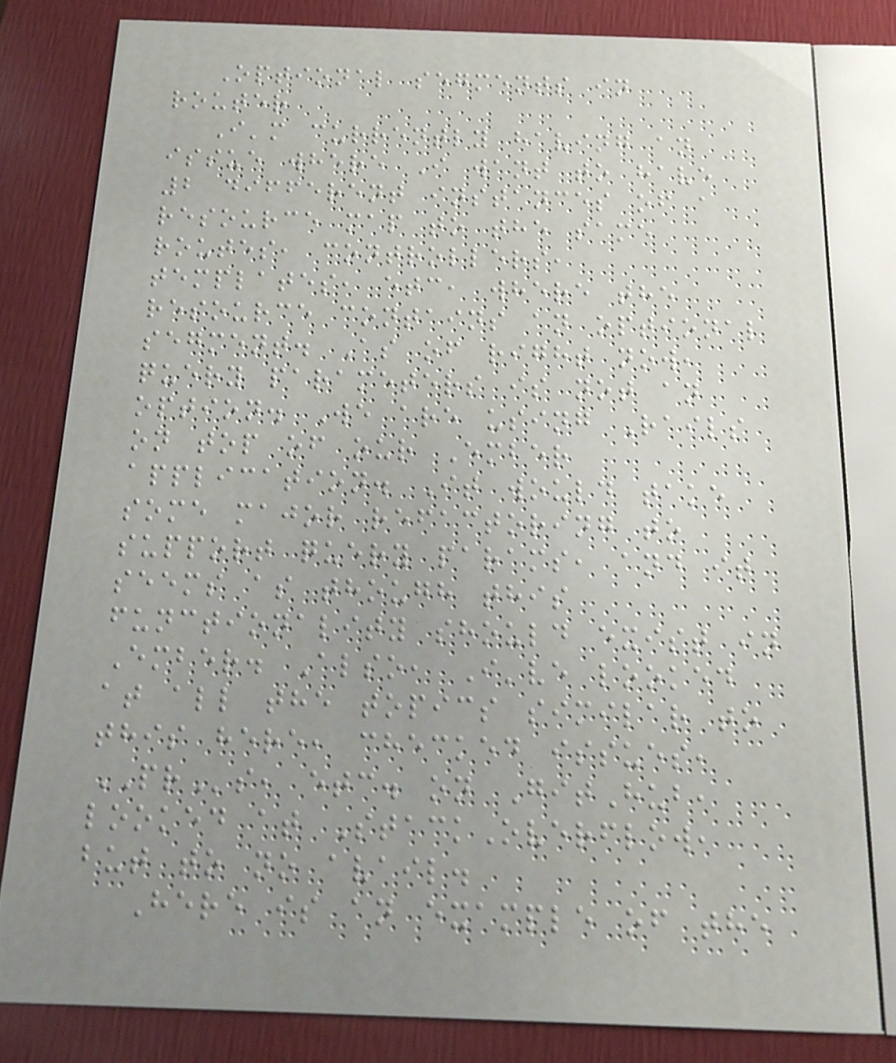Optional segments in
router
I'm currently having an
issue where I want to have
2 different instances of a
resource map to the same
routes, controllers,
templates, etc, where the
resource contains an optional
segment. As of right now,
query parameters is not an
option. We are using Rails
on top of our Ember
application. It would take
some major refactoring to
support query params, and it
seems as though this
functionality should exist in
Ember. Also, I've looked
at all the topics similar to
this here, checked issues,
PRs, etc. on GitHub,
looked at StackOverflow,
but to no avail.
Here is an example of the
